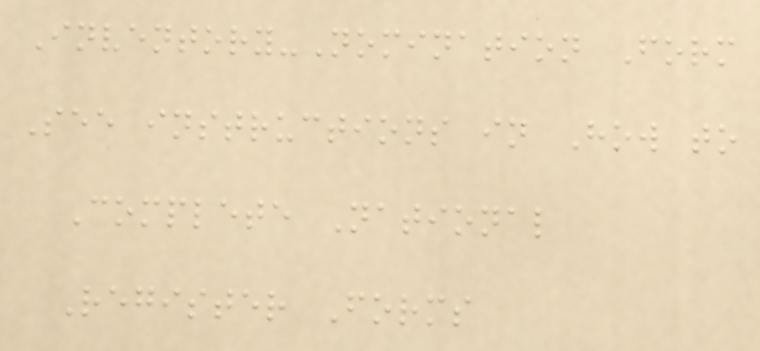Inventory-Nomination Form
See instructions in How to
Complete National
Register Forms
